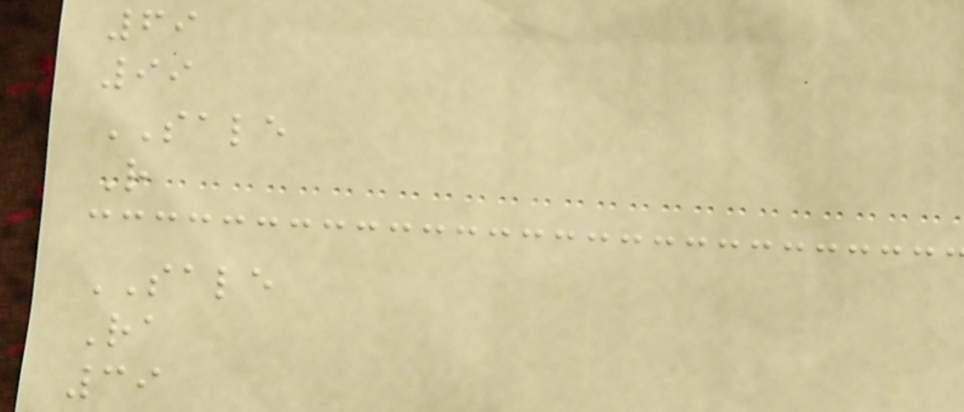69
99
SALE
R
SALE
Ra
39
